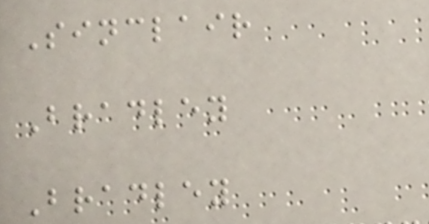Sinclair
Bradley
Bradley
